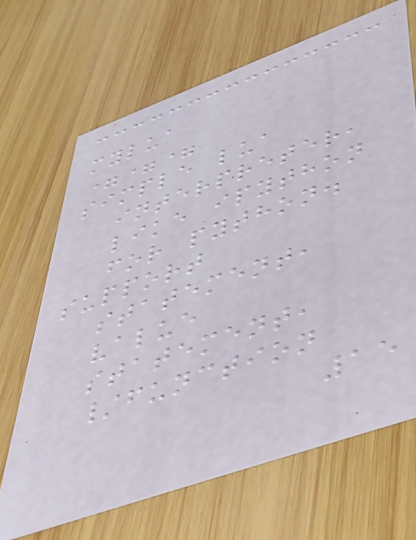mylua
===
simple lua
interpreter,
like ipython
for python.
support
statement,
value
statement,
/function
15
